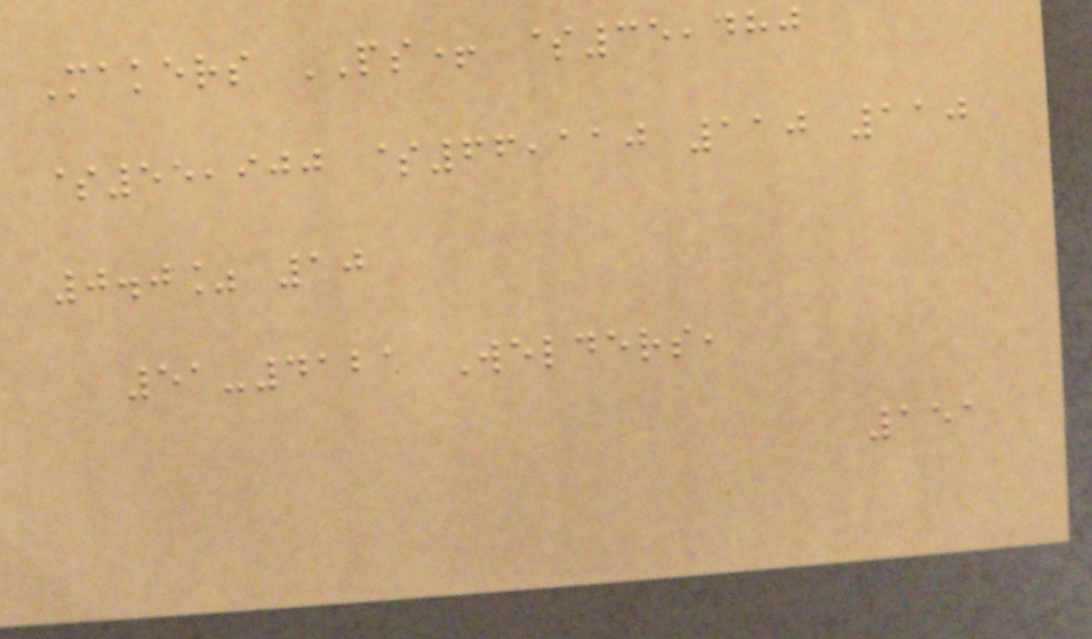Makers PS+ $35,480
$55,900 $66,110 110 110
0.0% 10
51-4121 Welders,
151
